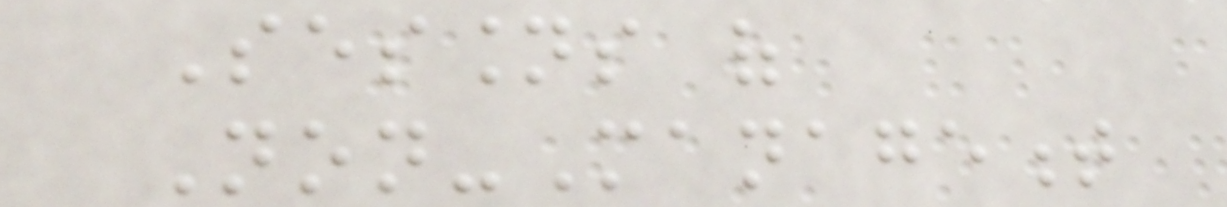Sessions of
Non-Management
